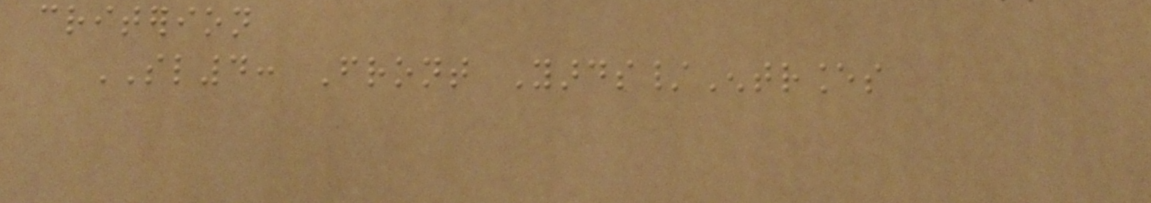criterion
SL4: Front Yards/Entrances
